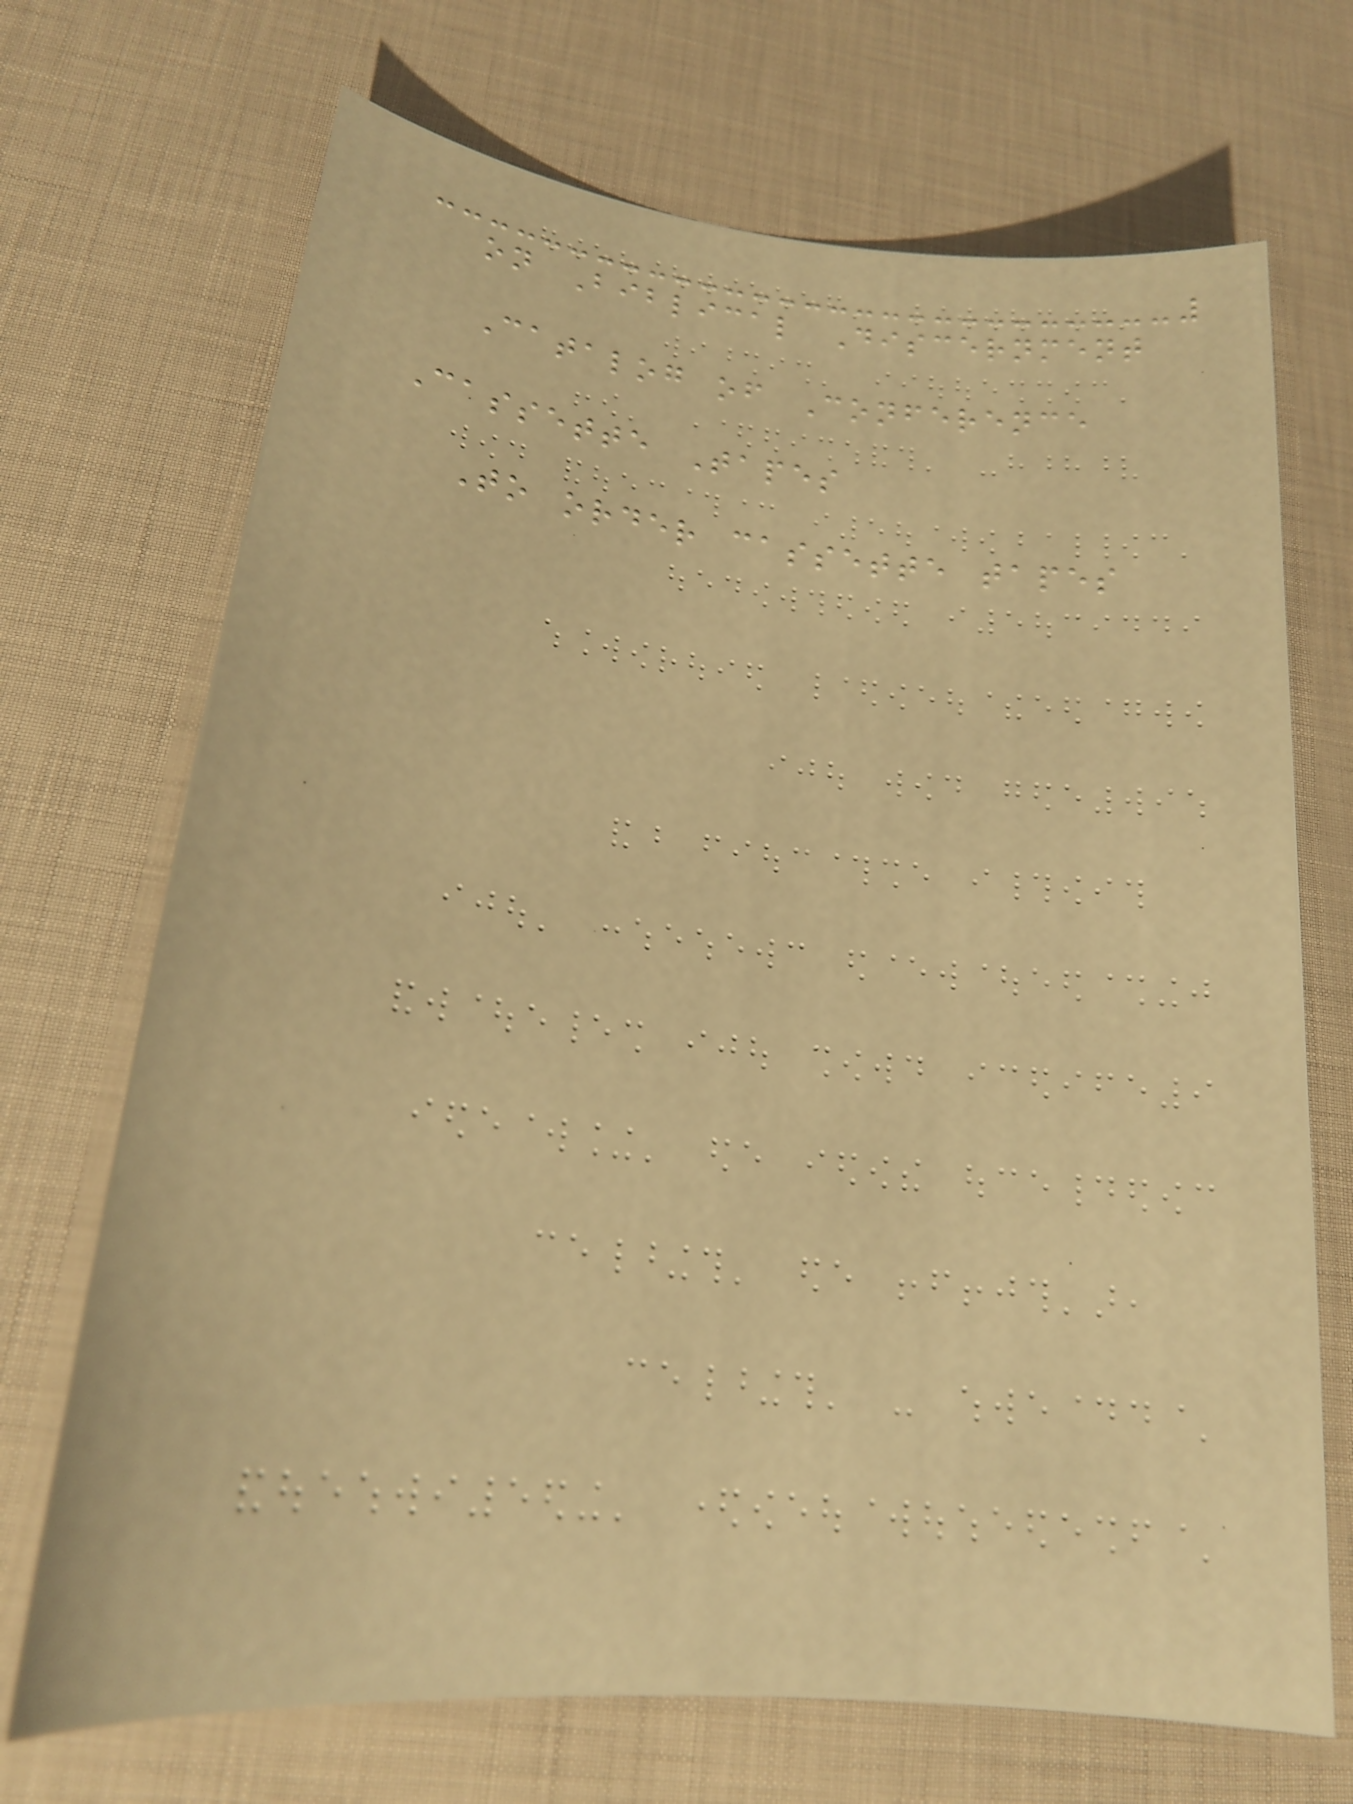on Biblical Discernment
Catalog of Conference
Cassette Tapes
To order cassette tapes
